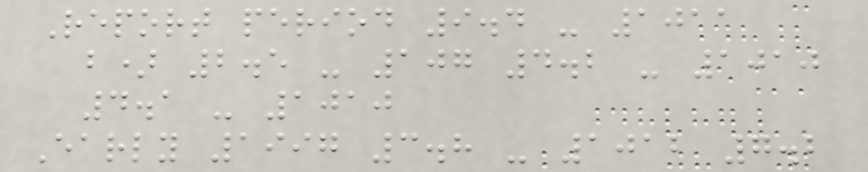Report period 9.4 - 1011
b) 2.5 - 107 4.2 - 1010
4.1 - 1010
Early 1997 3.8 - 1012 7.2
